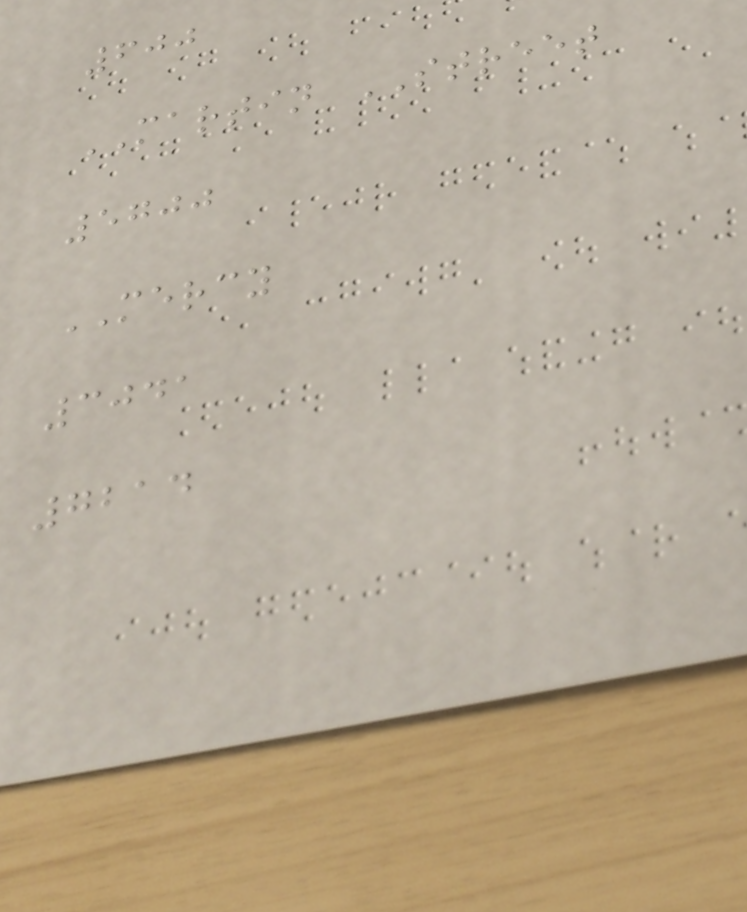600
MARTIN STREET
5700
MERCY
3041
7214
